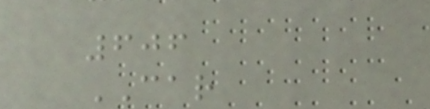606
CAR
